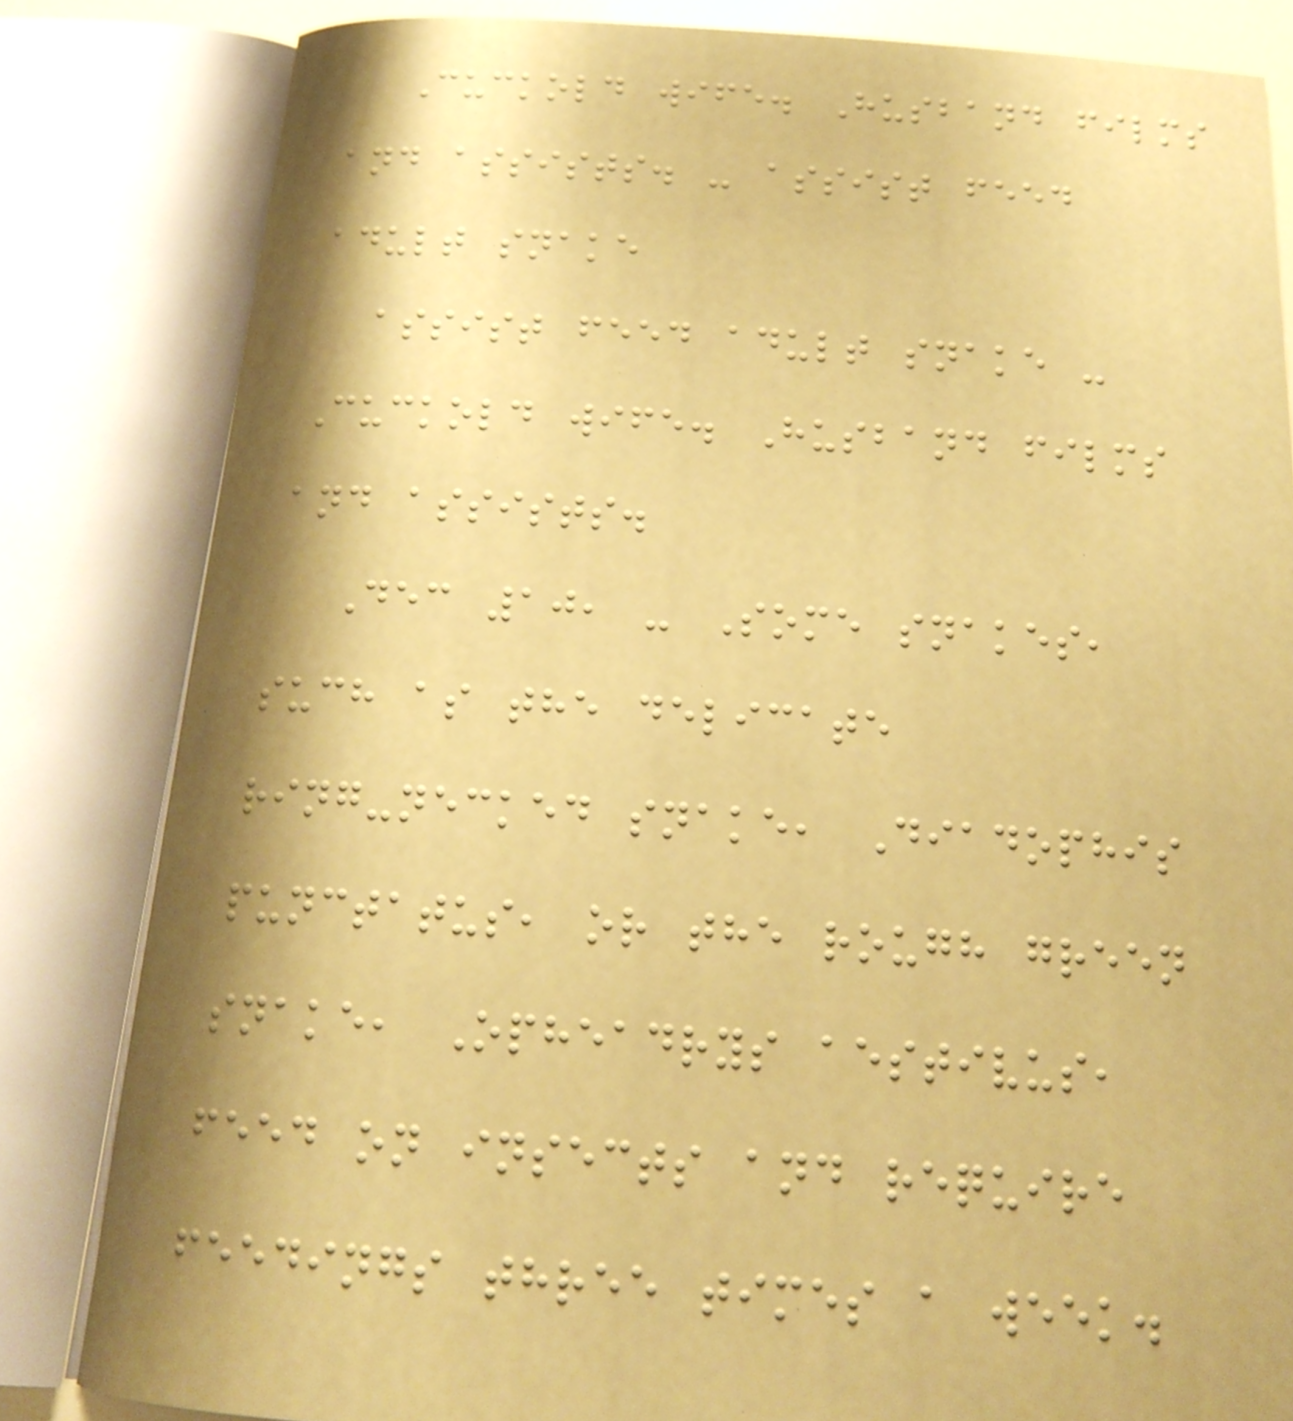Cuckold wife. Husband films
and assists. - assist feed
adult snake
assist feed adult snake -
Cuckold wife. Husband films
and assists.
Dec 10, - Some snakes,
such as the delicate
ring-necked snake, Diadophis
punctatus, or the rough green
snake, Opheadrys aestivus,
feed on insects and require
feedings three times a week.
